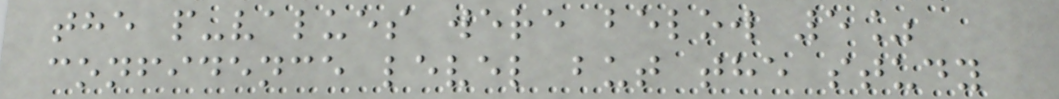the p-values were below 5%
confidence level but the study
